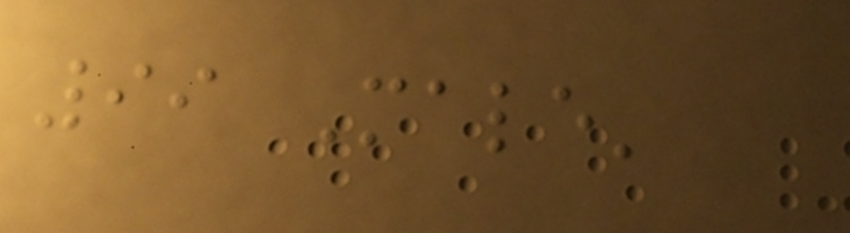99 Male'
